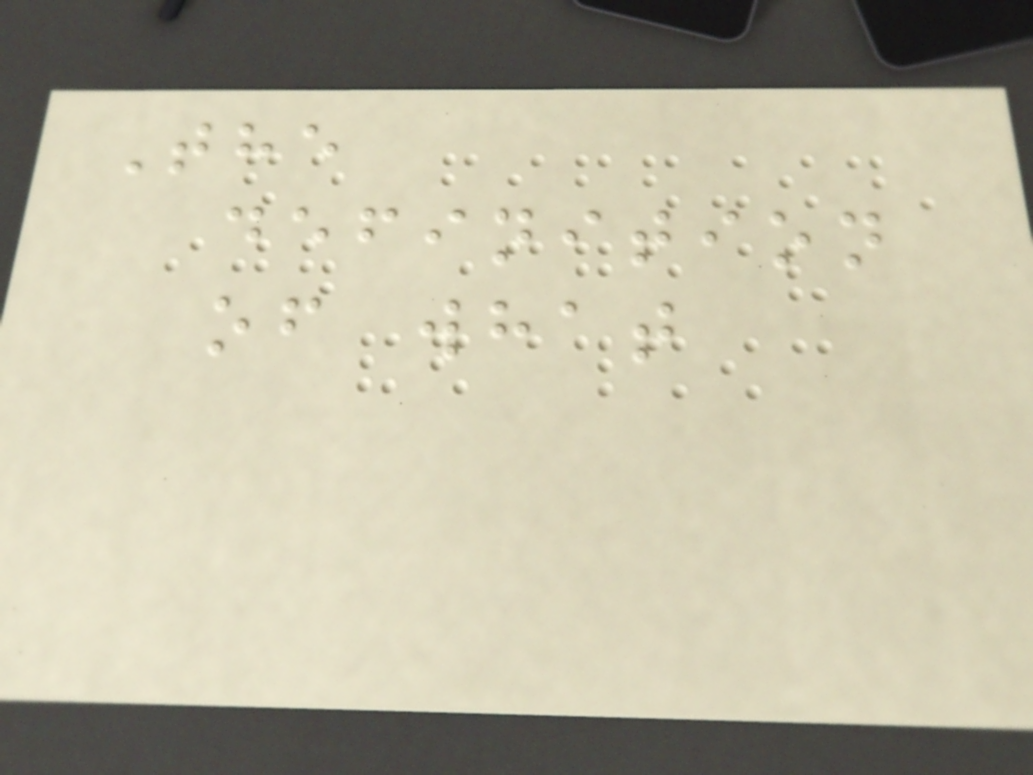The
definition
of what
